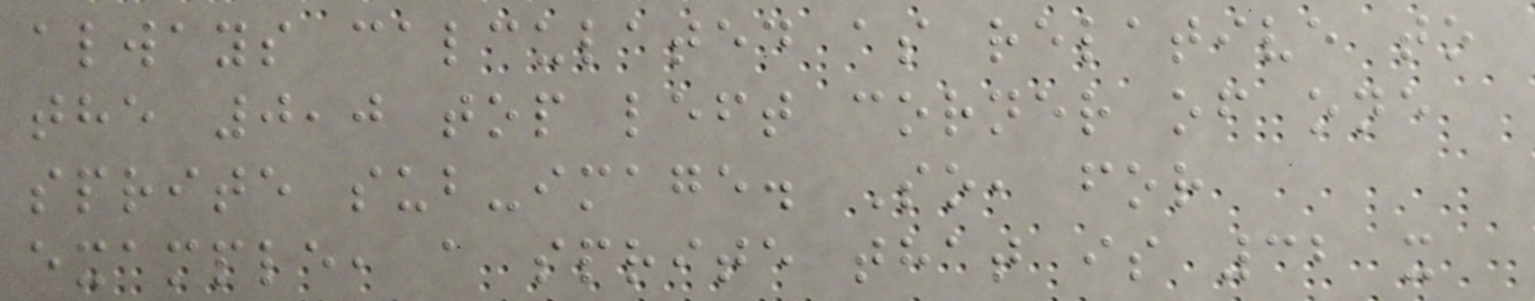always calculated as relative to
the 0,0 top left corner of one
sprite sub-image. So, for
example, a sprite that is 32 x
